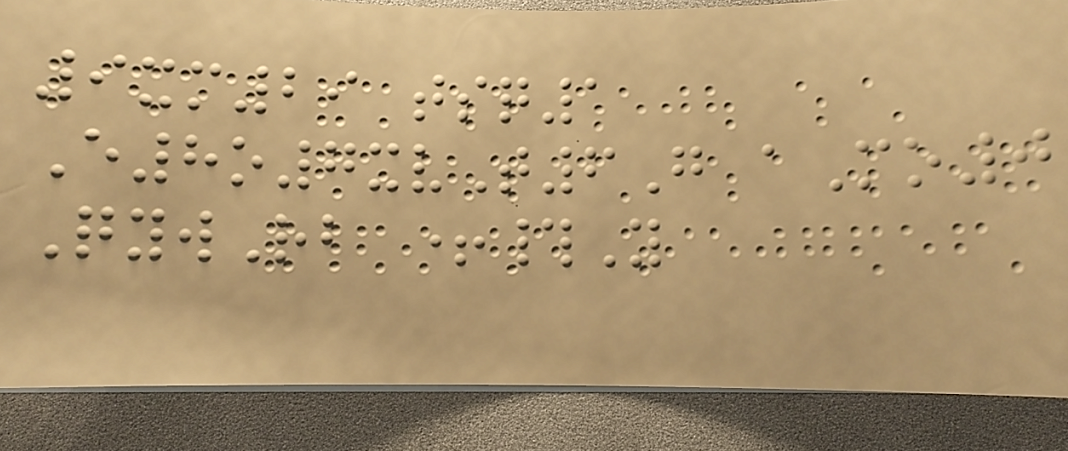9xm29 tsq1
E8o7xvT6G aMo0
QywRb +#Y
